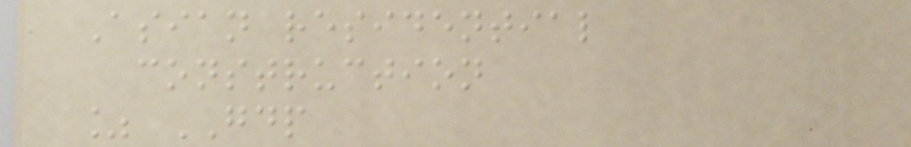Asian residential
construction
% GDP
